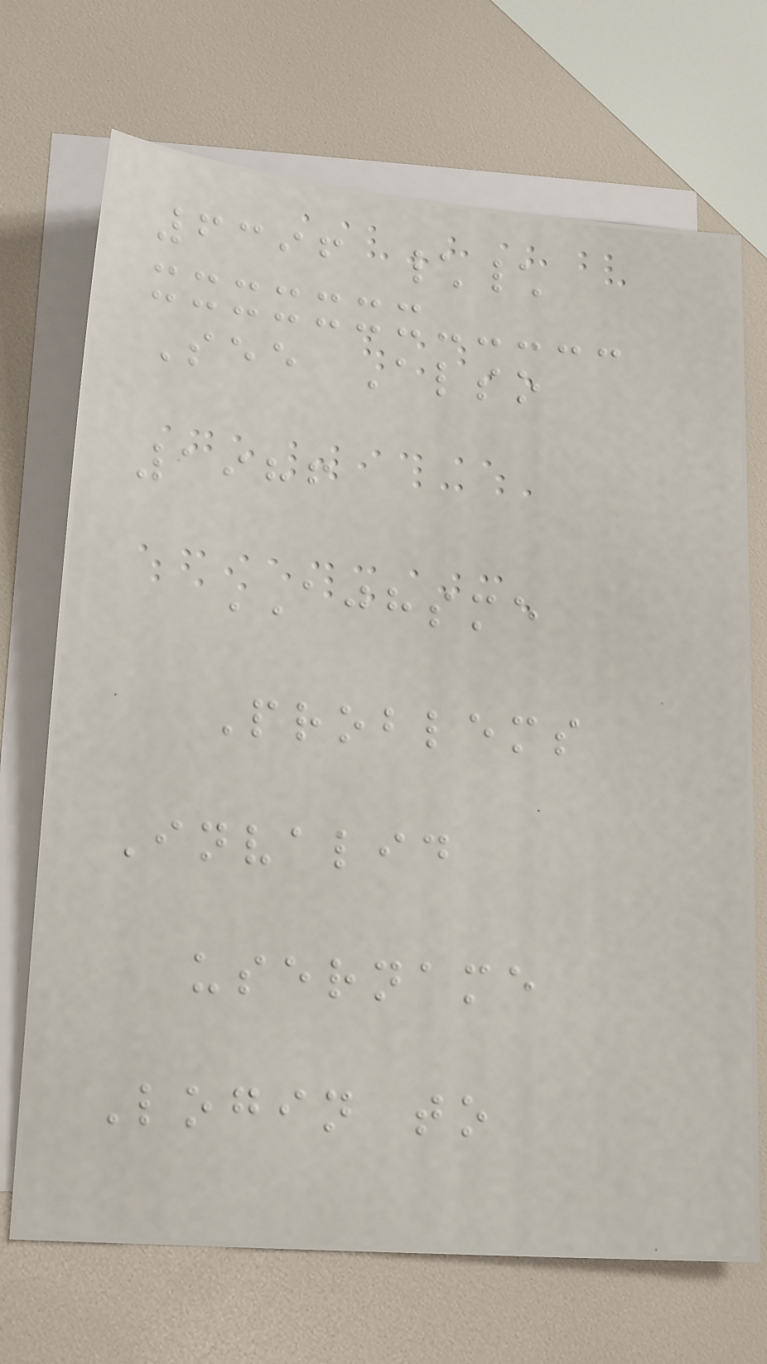6396 \\
See Also
1986
AJHSME
Problems
Invalid
username
Login to
